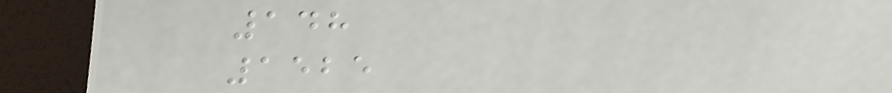148
1525
